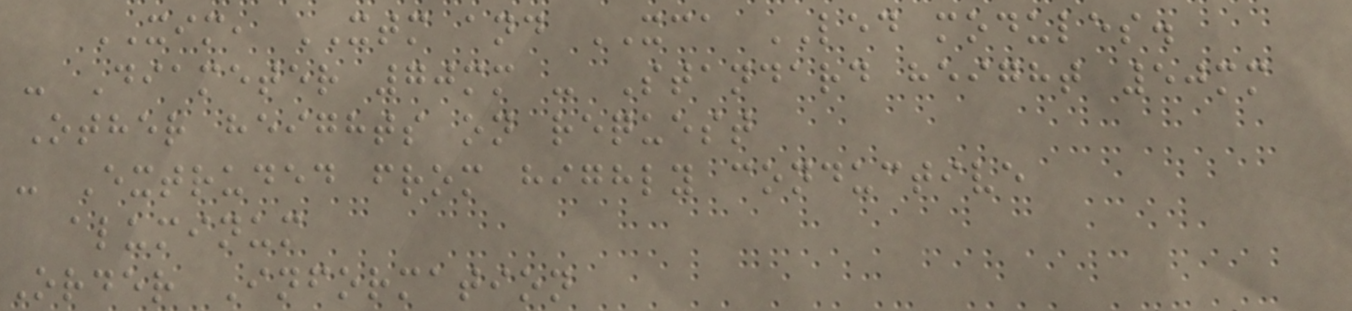XIM, XTM and XCA LED modules.
- Diameter 70mm - Standard height 50mm
Other heights on request
- Extruded from highly conductive
aluminum
Order Information
